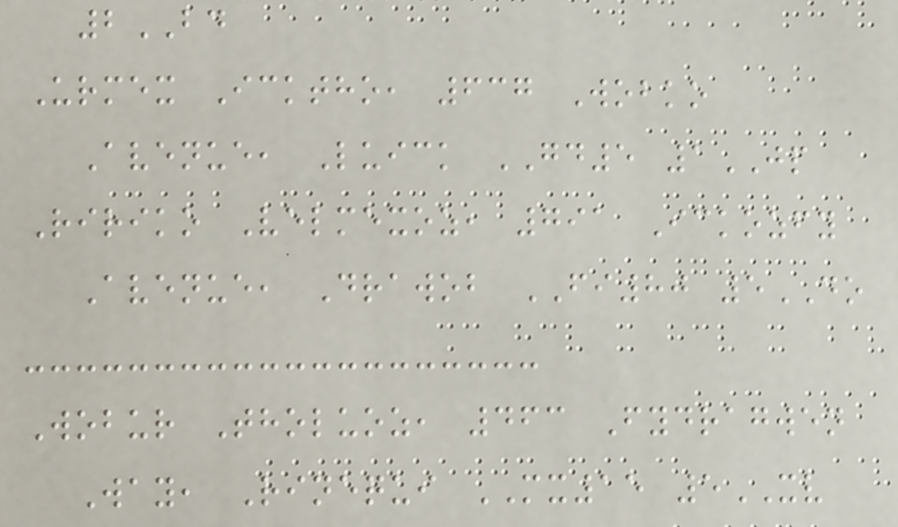2BD
Urmex Icktho, 637 Wobko
Avenue, Luick GD5 1JP
Ririko Velmexoz, 791 Ickozfy
Avenue, Drawob FI80 5DO
Wobur Tholuoz, 463 Fydragwen
Way, Rinequi MX15 5XV
